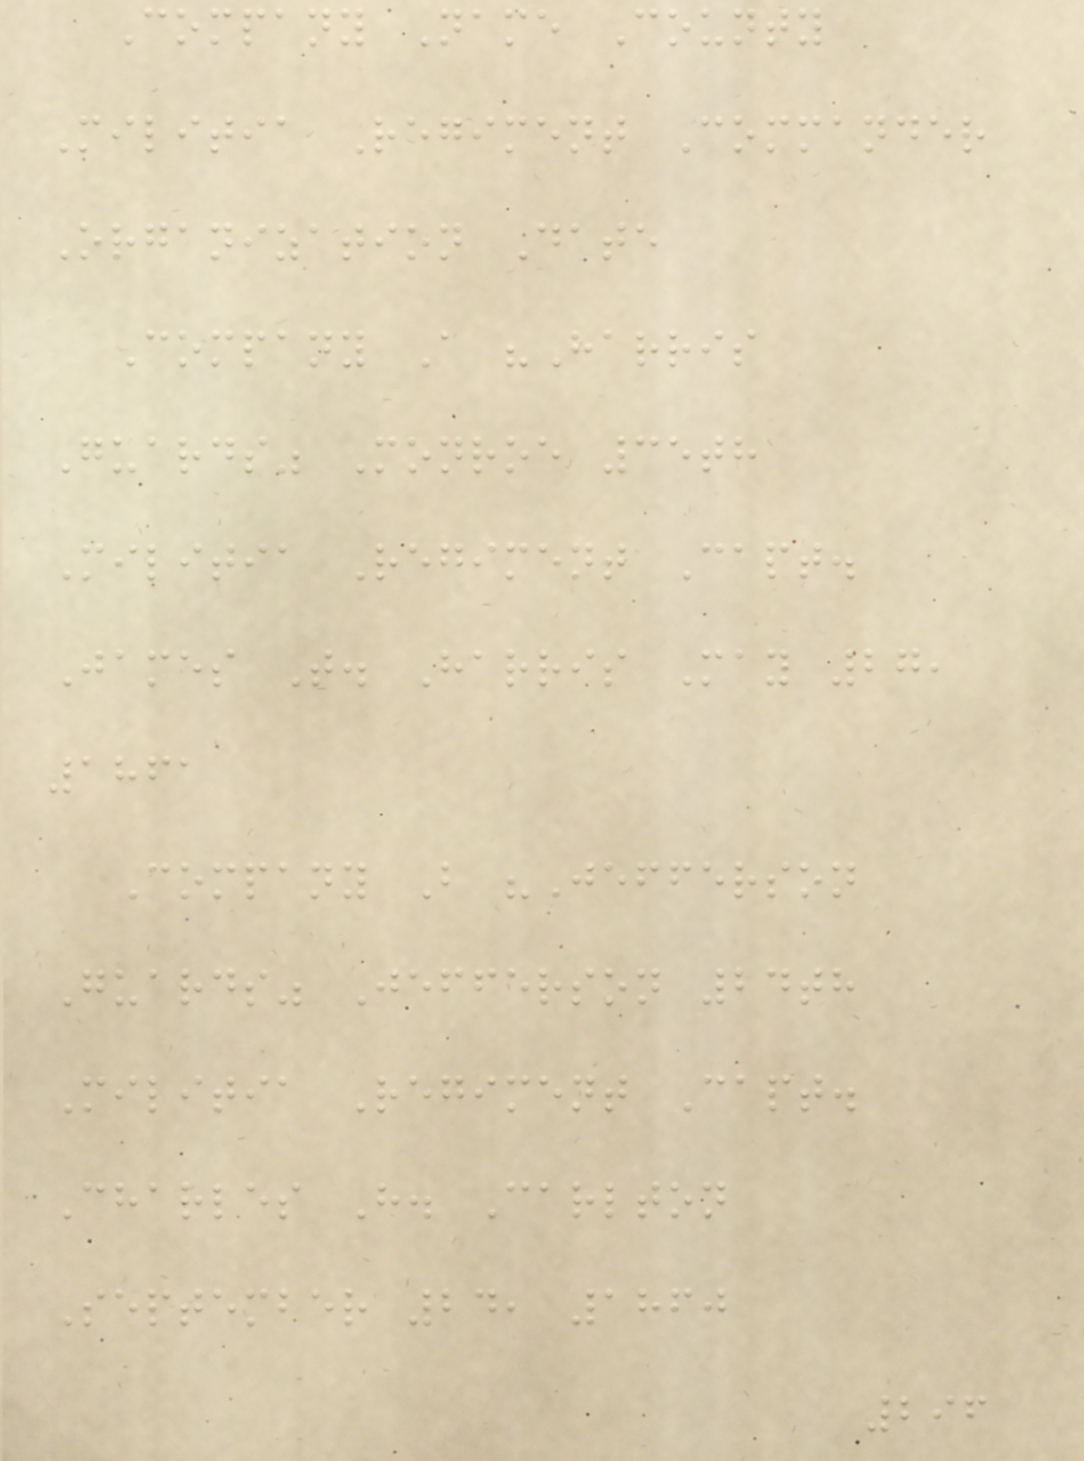Company Name County
Militia Regiment Commander
Organization Date
Company A "Harris
Guards" Monroe 35th
Militia Regiment Capt.
James T. Harris May 27,
1861
Company B "Jefferson
Guards" Jefferson 24th
Militia Regiment Capt.
Charles H. Carlton
September 24, 1860
296
